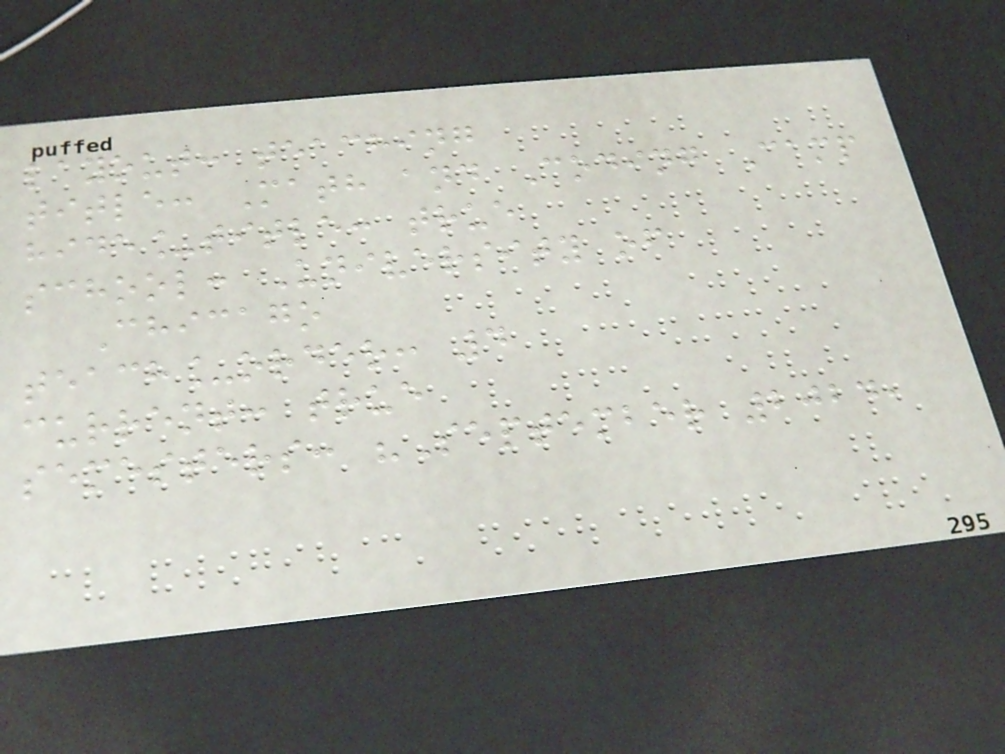layout: teaching
title: Math and Coding Camp
hide_title: true
school: University of
Chicago
teach_order: 4
current: true
semesters: "September 2024,
